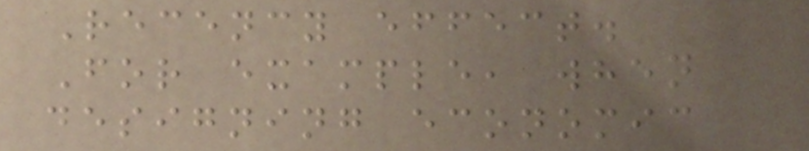Recency effect.
For example, when
designing economic
